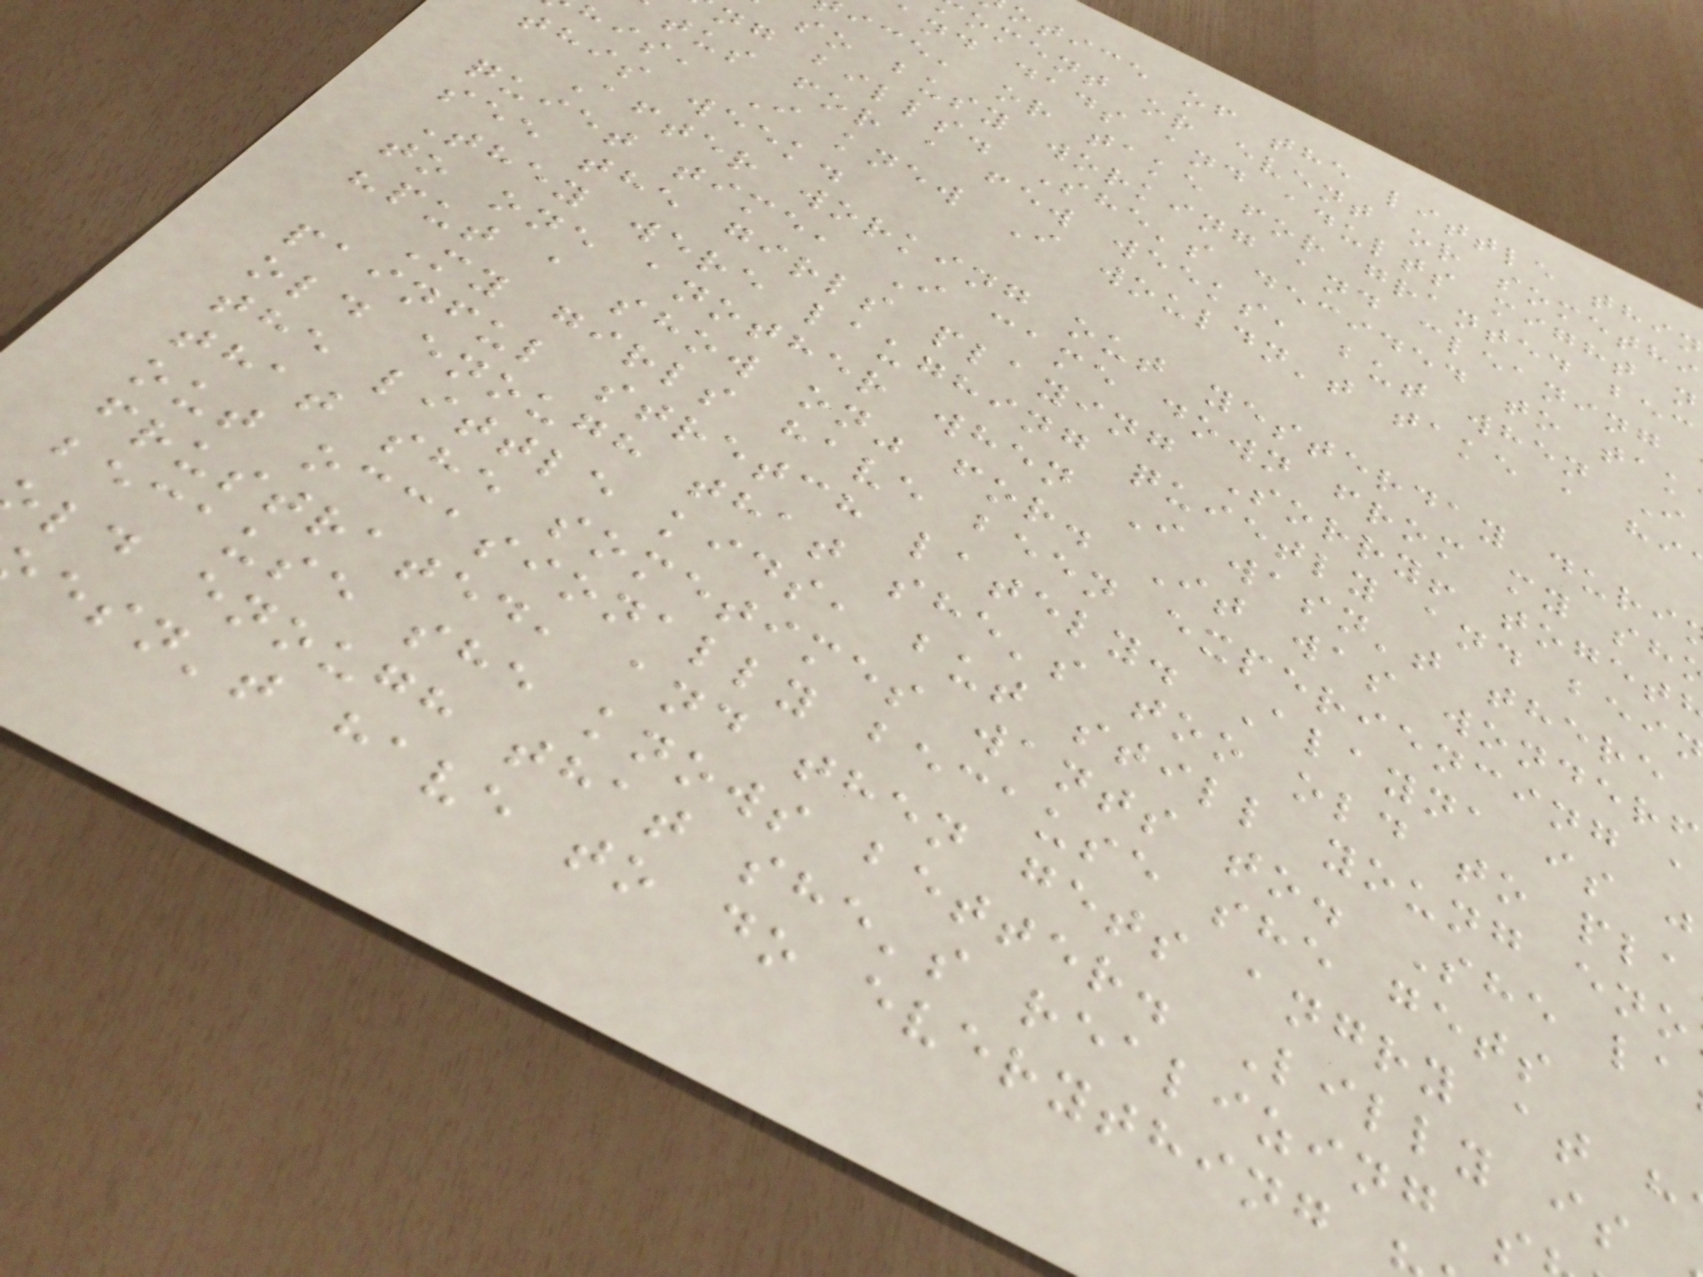otice of the little thin
oment or event or somethi
and dads and adults might n
ice, or take for granted bec
so busy working and cleaning
ng bills. She's decided to tak
tus for a few weeks, but when I
his, I knew I wouldn't take a hi
this week.
After working out yesterday duri
quiet time, I came down from my sh
see the girls playing Sorry! toget
They were laughing quietly and bei
to one another when I wasn't there
"put a show on" for. It was wonderf
My girls have been experiencing a
painful stretch lately. Alayna is j
old enough that she's too old to pla
the little kids, but still young eno
that she sometimes wants to. She la
out occasionally because she gets
frustrated, and then gets angry at h
because she knows better. Lilly is
ld enough that she's realizing s
esn't have to do everything
